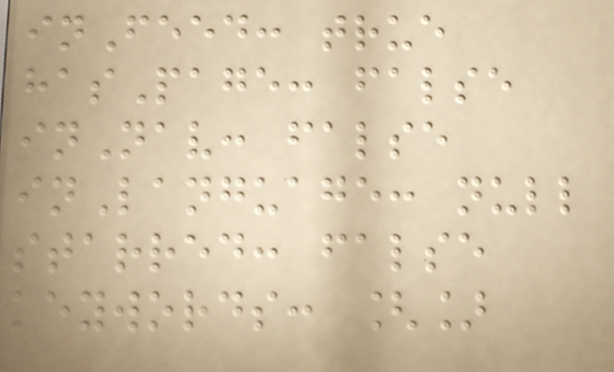inFeed: true
hasPage: false
inNav: false
inLanguage: null
starred: false
keywords: []
